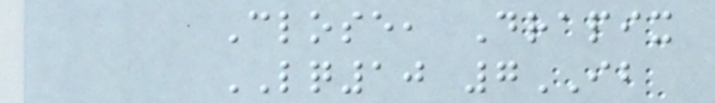Close, Drapix
LQ10 7IB
